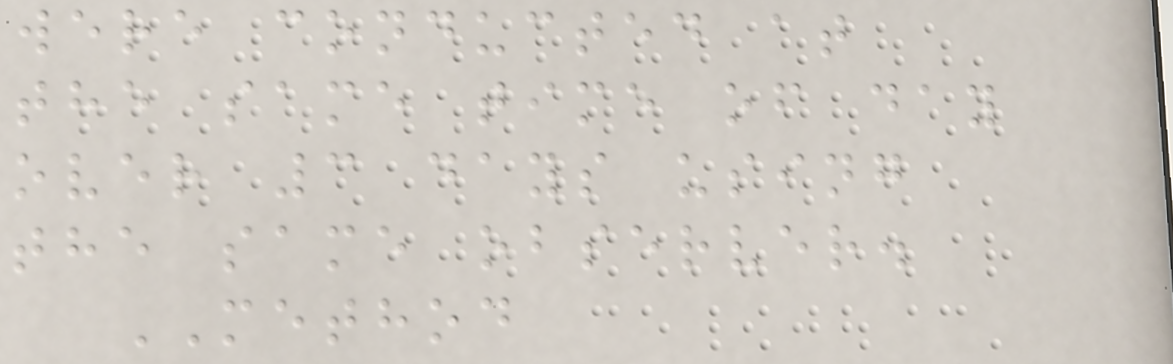were conducted at
the same time of day
over 3 days using
the same observer.
METHOD
